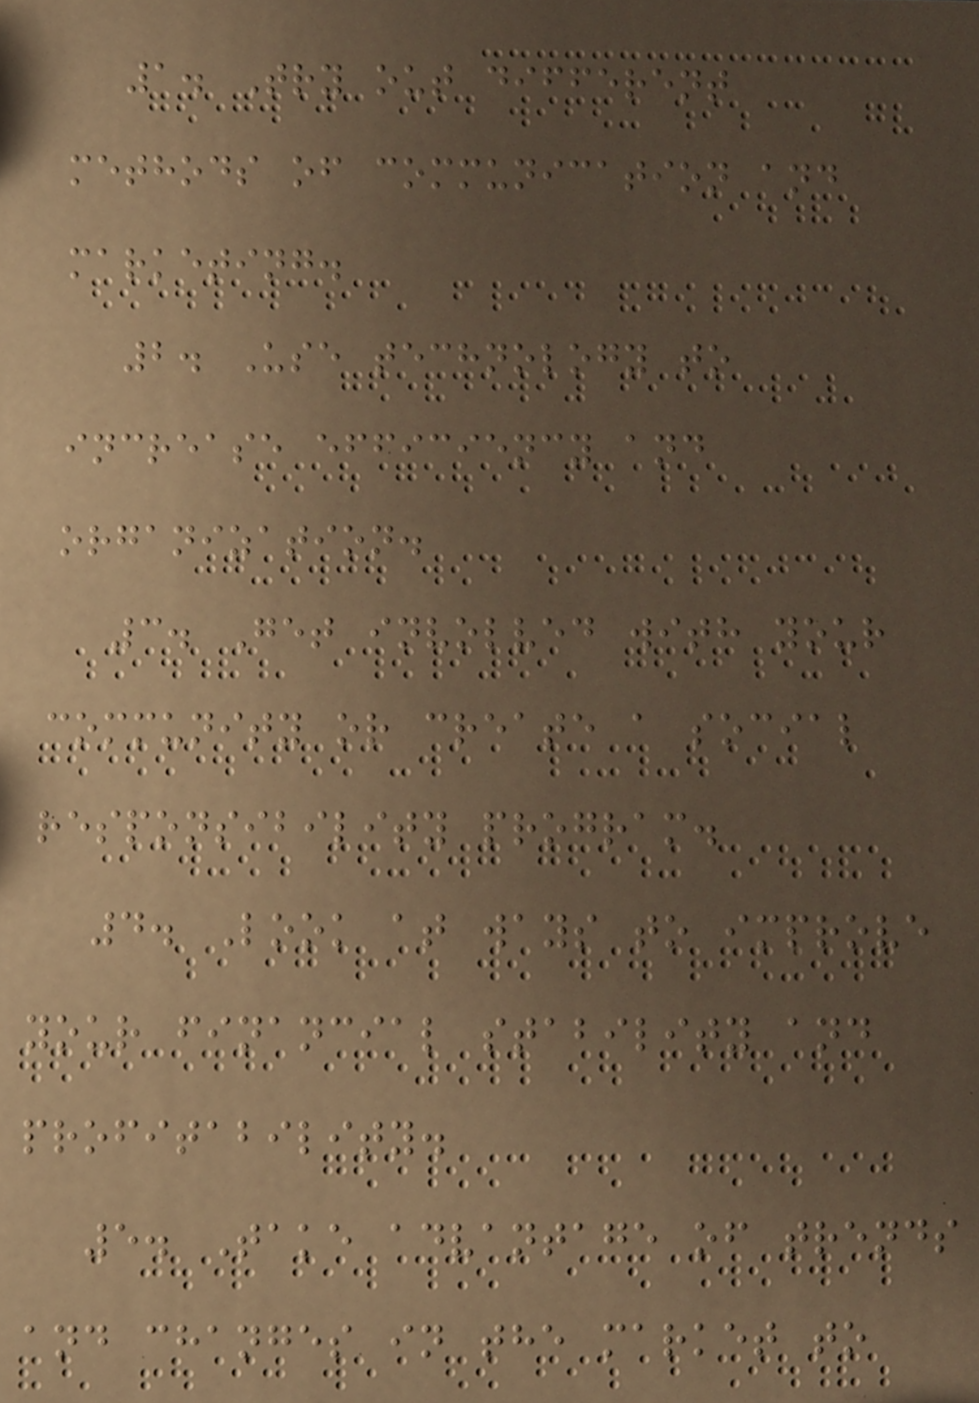1. Try out different
methods of communication and
marketing.
2. Use technology to
increase efficiency and
organization.
3. Get involved with your
community or create a social
responsibility program.
4. Look at ways to improve
your financial stability and
profitability.
5. Take advantage of trends
and changes in the market to
